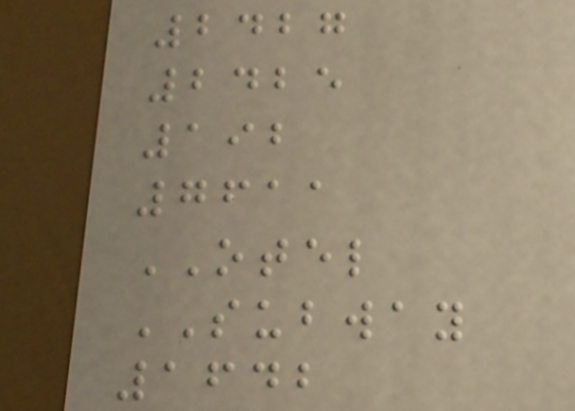2427
2425
192
7611
OTEL
SUBWAY
1642
